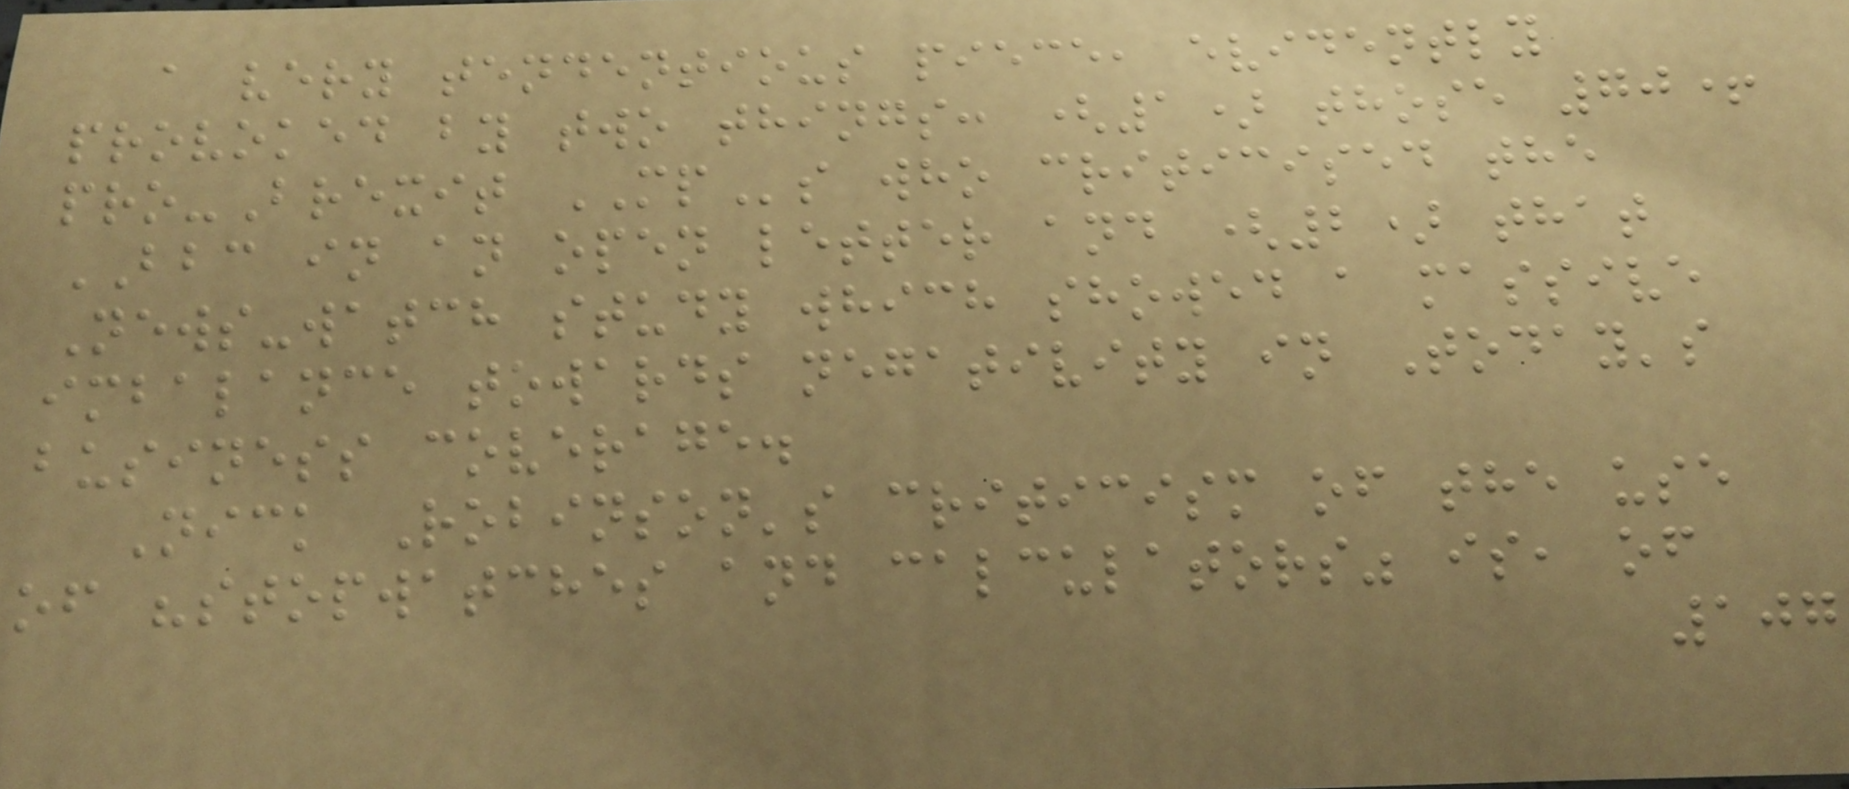a very tendentious piece, evidently
provoked by two things: (1) those 70+
pro-Brexit MPs who criticised the
BBC in an open letter and (2) that
News-watch study which showed a massive
imbalance towards negativity in Today's
business coverage.
Nick Robinson's criticism of the use
of "stopwatches and calculators" is, of
107
